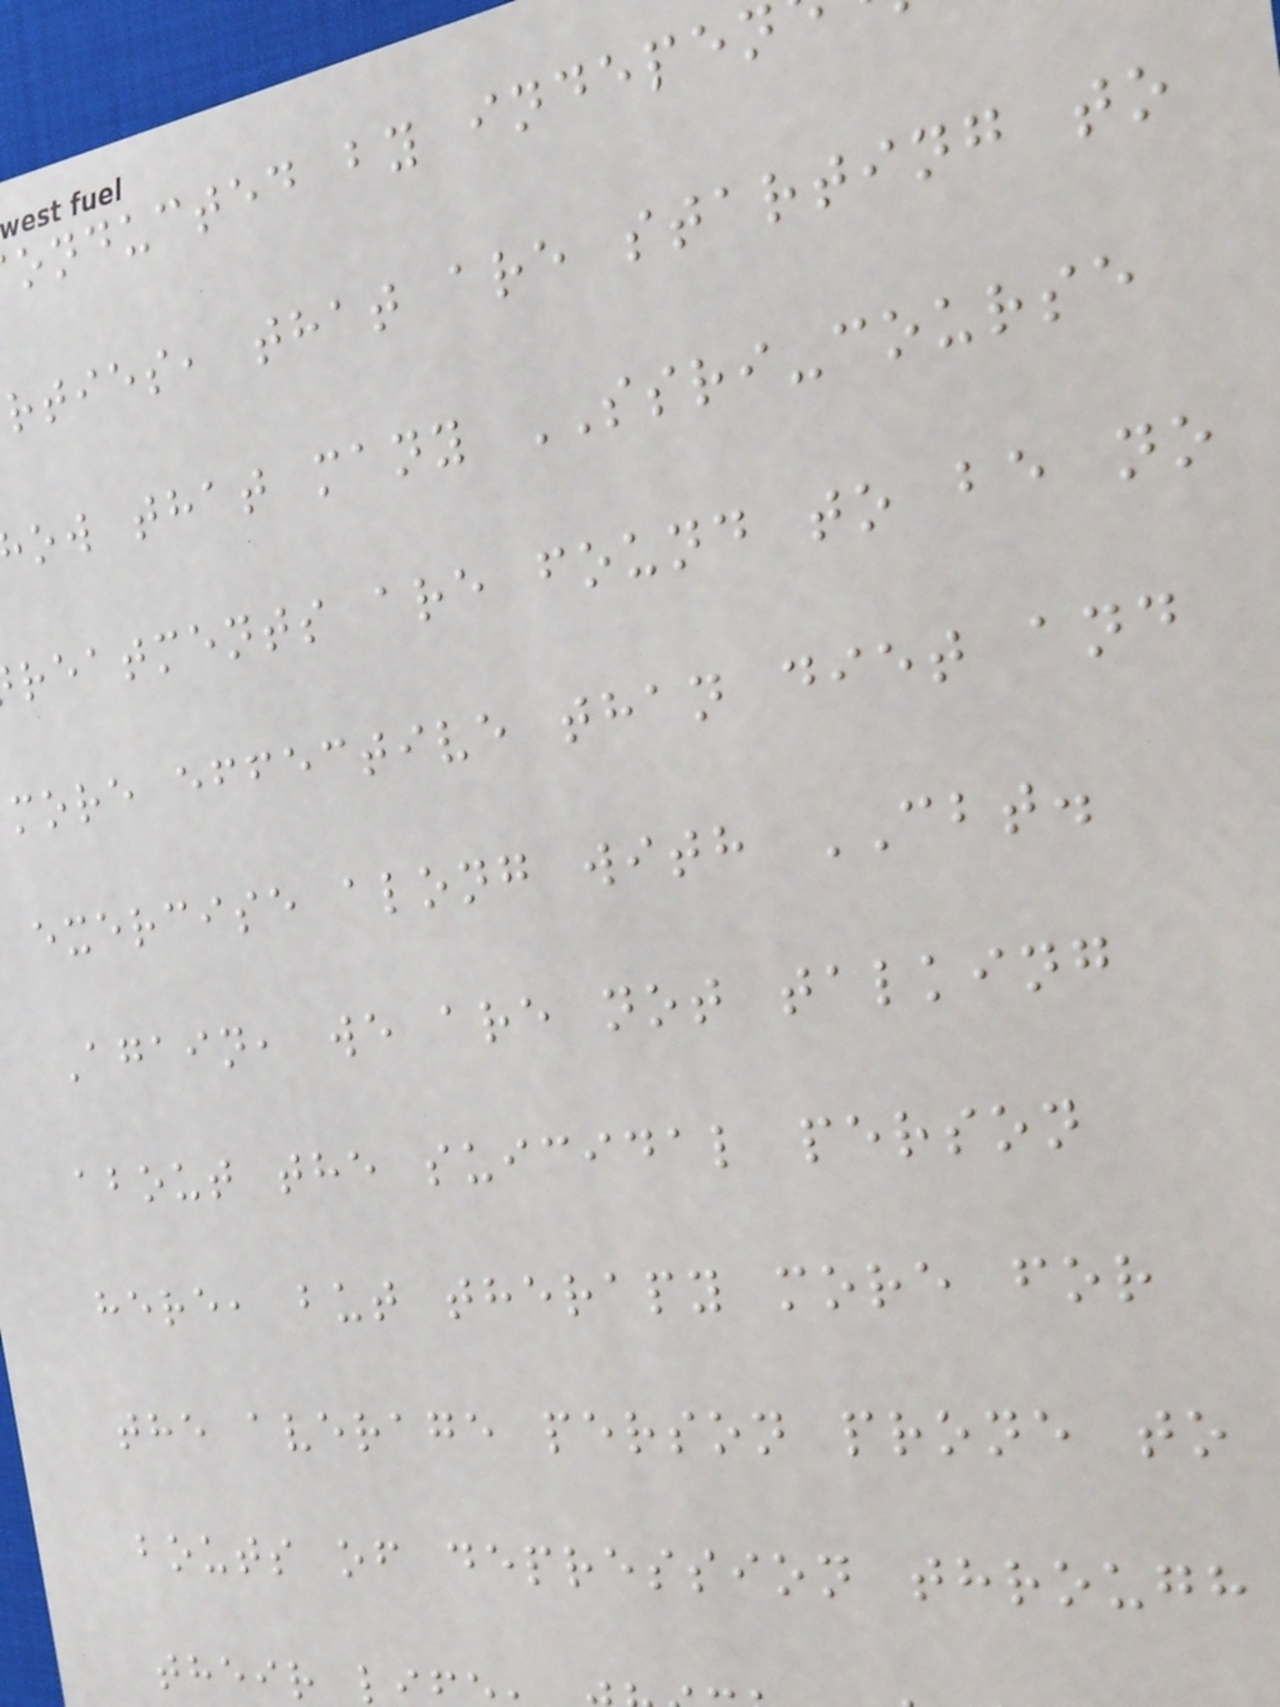onducted by indepen
rties, that are starting to
ow that many SSRI-course
reatments are found to be no
more effective than diet and
exercise along with CBT.
Again, we are not talking
about the suicidal person
here, but therapy more for
the average person prone to
bouts of depression through
their l
